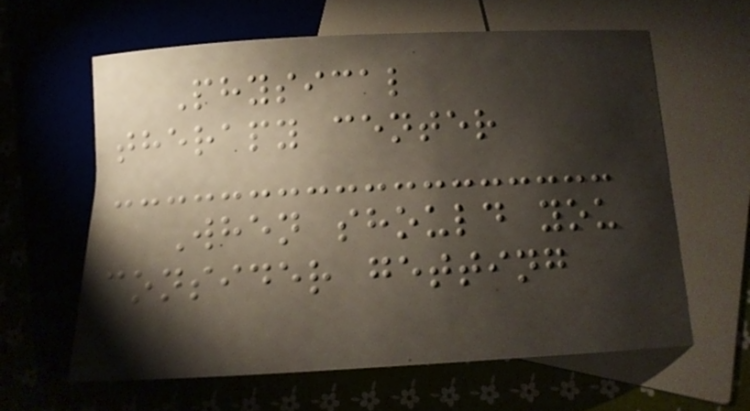Physical
therapy center
When should you
consider getting
